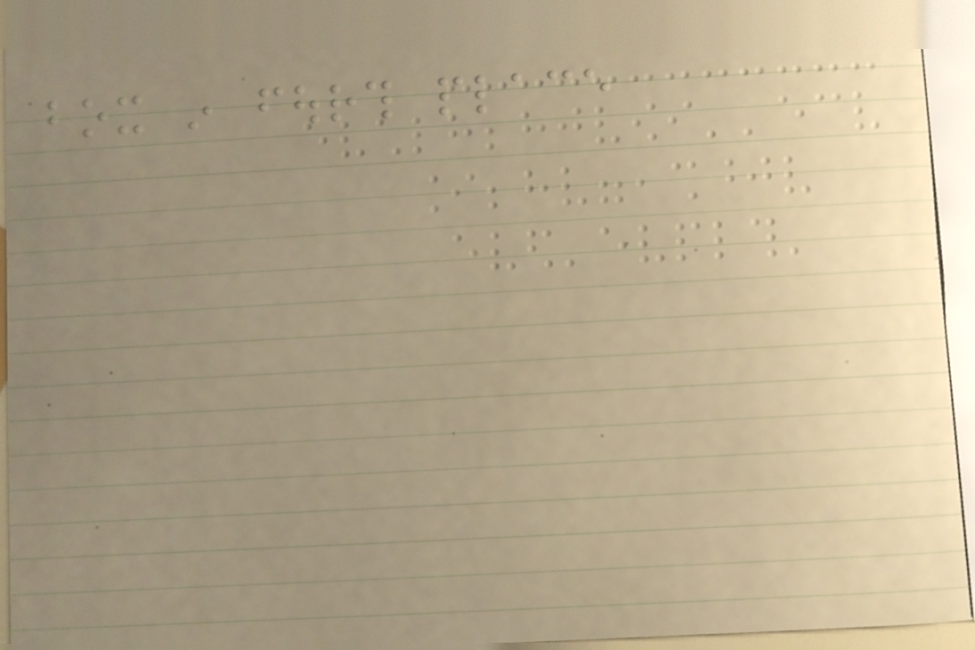box in fourth place
